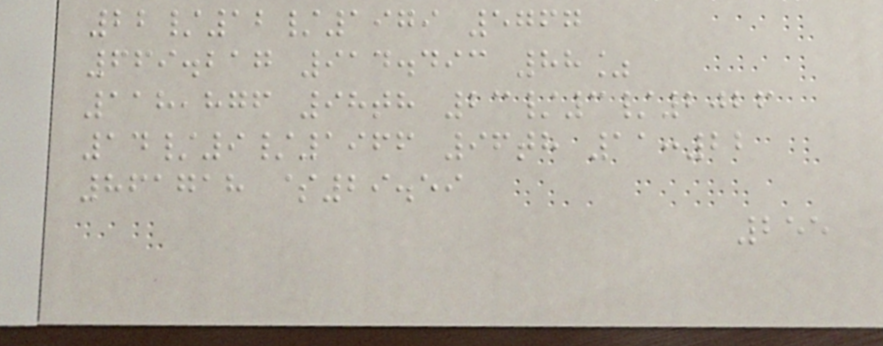22/12/1979 5767
669.217 914.493 88%
118,876 98th 23/3/2026
14/9/1966 96th 11:22
861718 $29.59
255
